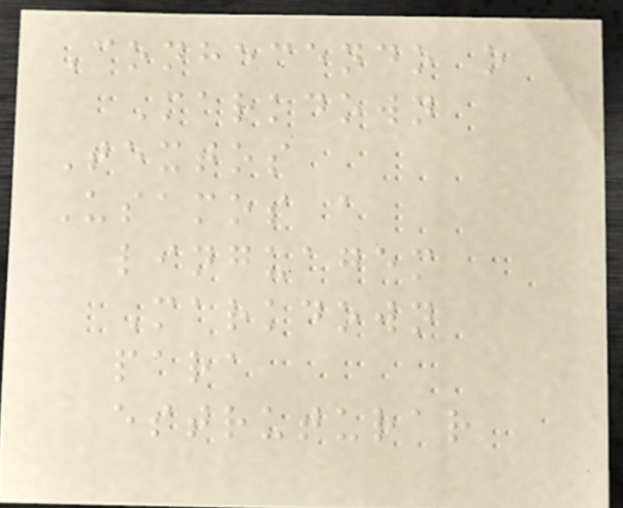Conhecendo o
Markdown
Textos
Usamos a
linguagem
Markdown
para
estruturar
